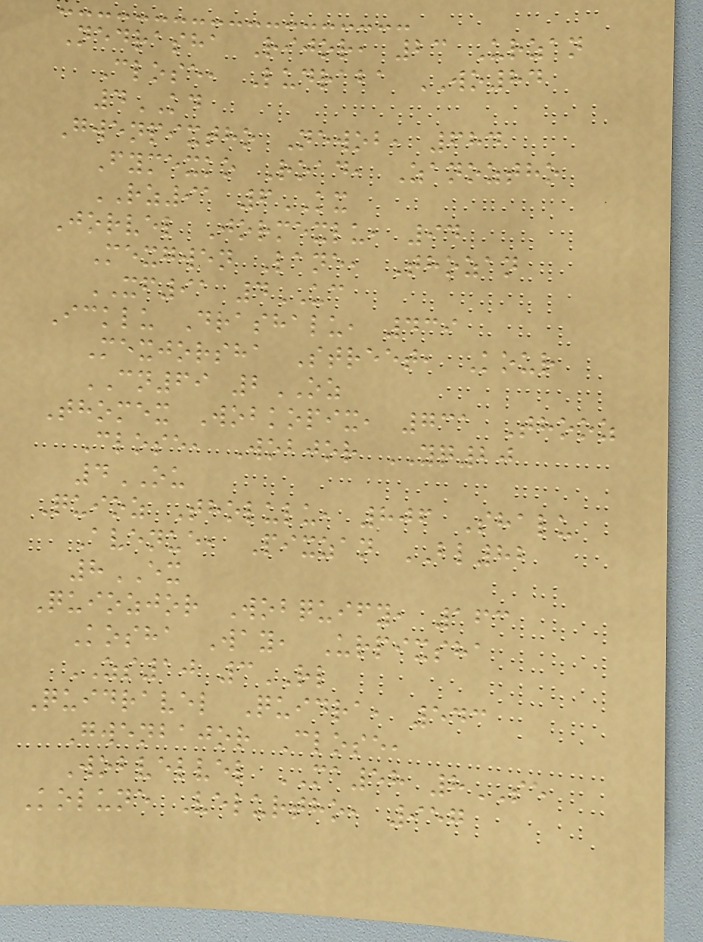Nedrasha Rijor, 23 Urzan
Close, Ludraba WO84
4KD
Gwenpixtho Newob, 684
Fymexko Road, Zanoztho
RZ91 6KX
Jorvel Jormexlu, 94
Mexgwen Lane, Thozan
XF91 4UC
Icklu Drashalu, 439
Mexjorsha Street, Kour
CN69 2OZ
Thomex Wobkopix, 731 Thooz
Close, Wobjor YQ20
4OU
Quioz Tholulu, 806 Shalu
Avenue, Pixzan BL82
8EX
Quiozjor Wobquify, 163
Kosha Way, Urpixsha
ZS10 3RL
Quidravel Quidra, 543
Gwenbajor Close,
Wobvelvel MA58 8SE
Kolune Velurtho, 957
